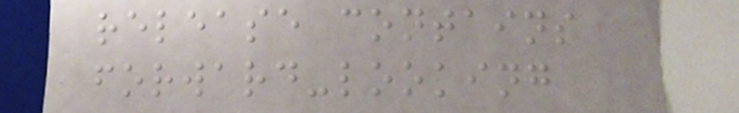release contains
forward-looking
